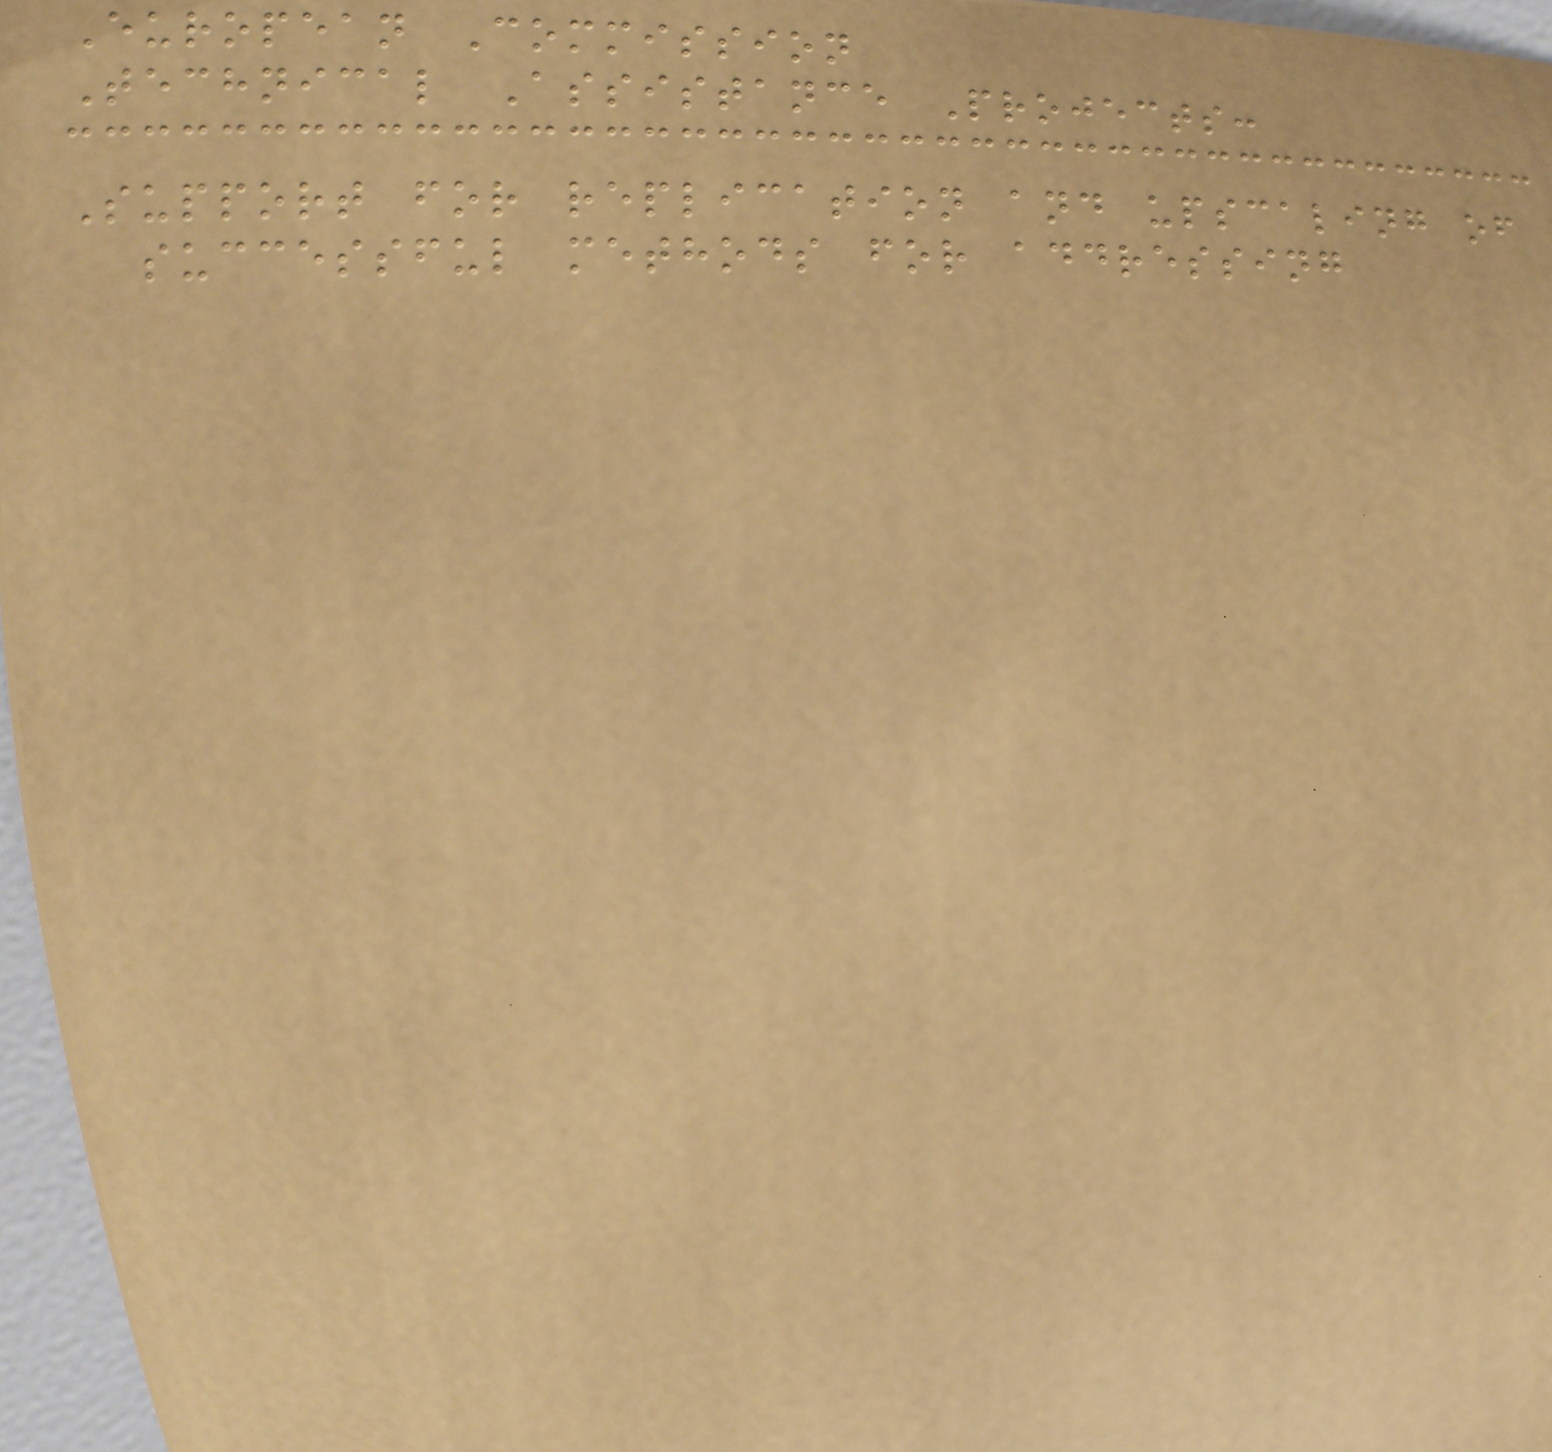European Commission
Technical Assistance Projects:
Support for replication and upscaling of
successful methods for addressing
